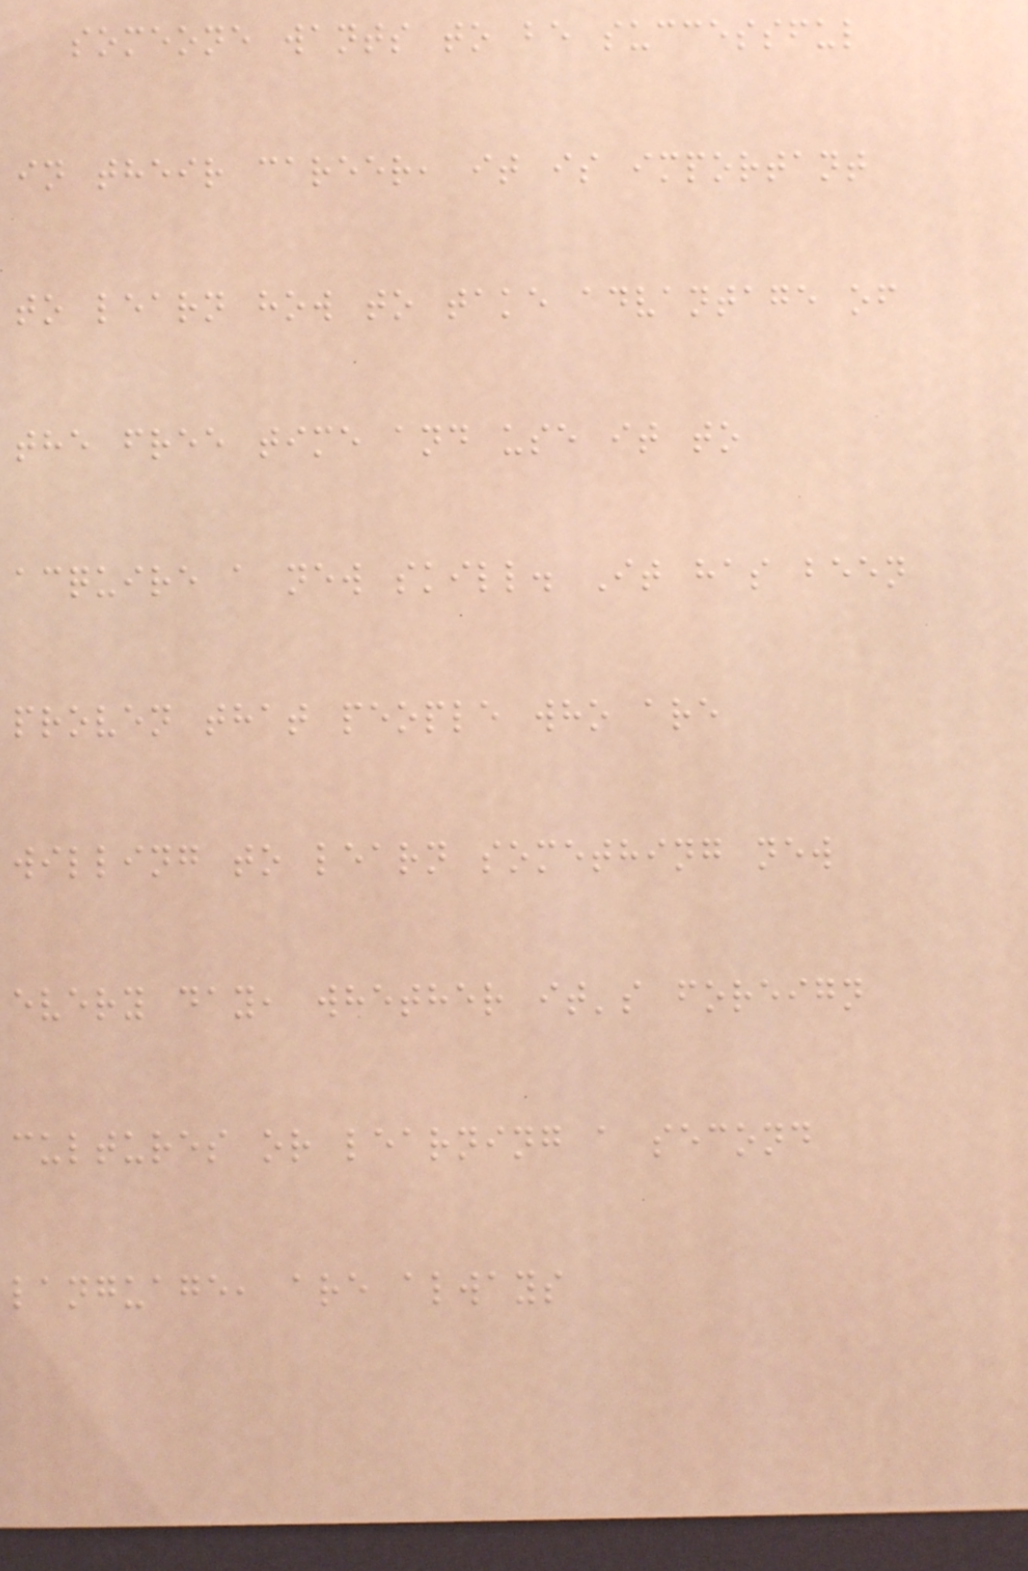someone wants to be successful
in their career, it is important
to learn how to take advantage of
the free time and use it to
acquire a new skill. It has been
proven that people who are
willing to learn something new
every day, whether it's foreign
cultures or learning a second
language, are always
